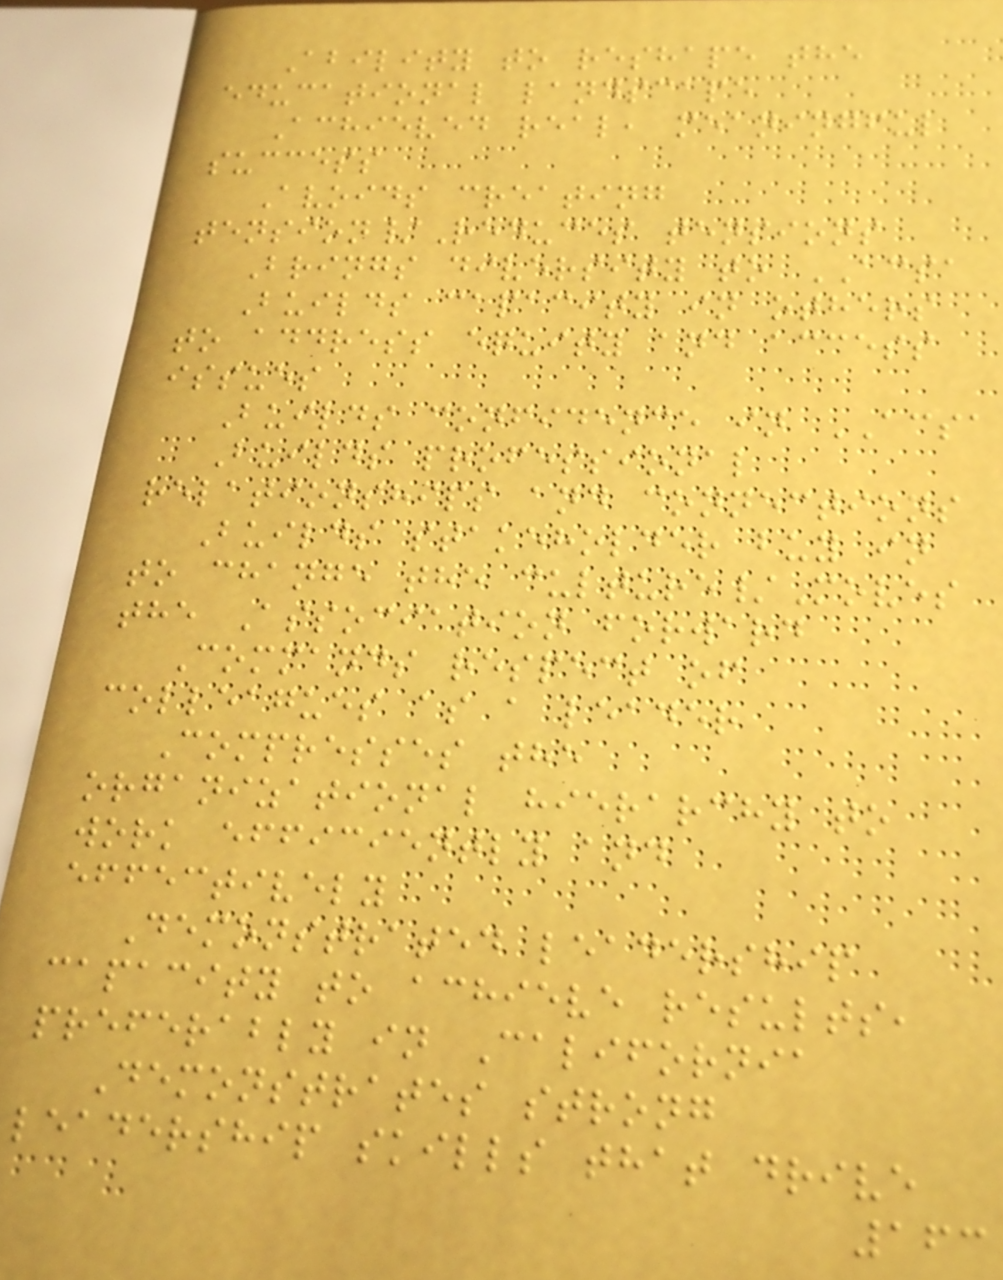Ability to reshape the
educational landscape
Achieved real, meaningful
success
Avoids creating
tension/Reduces tensions
Brings diversity to ACSA
Builds capacity in others
to address equity and access
issues
Builds confidence in ACSA
Builds professional
relationships and connections
Builds stakeholder buy in
to change the culture/Moves
the Association forward
Commands respect of
colleagues as a leader
Compresses the
organizational hierarchy to
work efficiently and
effectively
Demonstrated leadership
capacity to achieve results,
preferably in California
Demonstrates strong
leadership skills that drive
163
